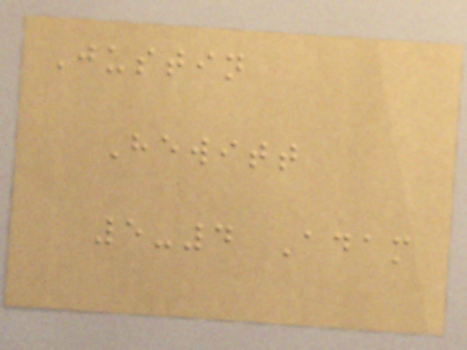Justin
Hewitt
5-4 Adam
